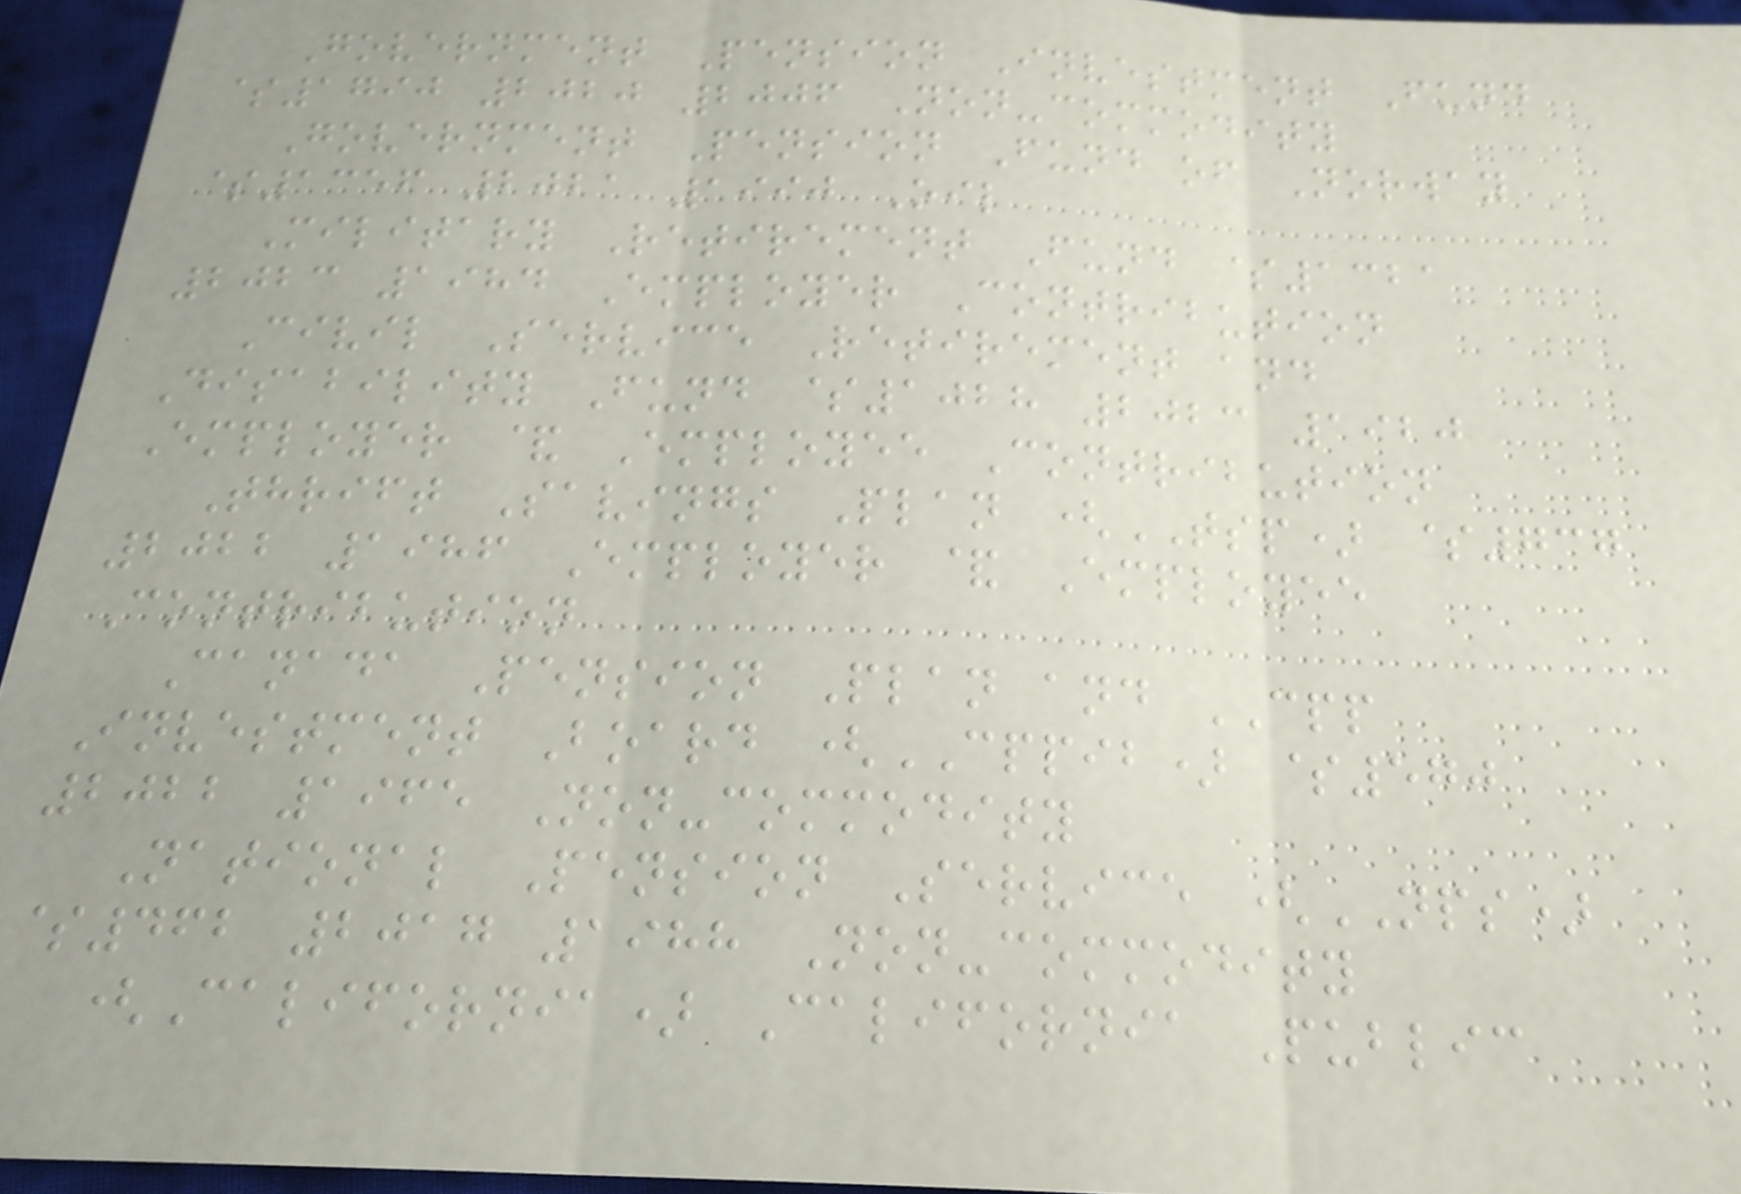Government Pension Investment Fund
$1790 2020 2006 Non-commodity
Government Pension Fund of Norway
$1356 2021 1990 Oil
Military Retirement Fund $1321
2023 1984 Employer Contribution
Civil Service Retirement and
Disability Fund $1028 2023 1920
Employer & Employee Contribution
Thrift Savings Plan (TSP) $737
2022 1986 Employer & Employee
Contribution
Canada Pension Plan and CPP
Investment Board (CPPIB) $570
2022 1965 Non-commodity
National Pension Service (NPS)
$462 2017 1988 Non-commodity
(California) California Public
